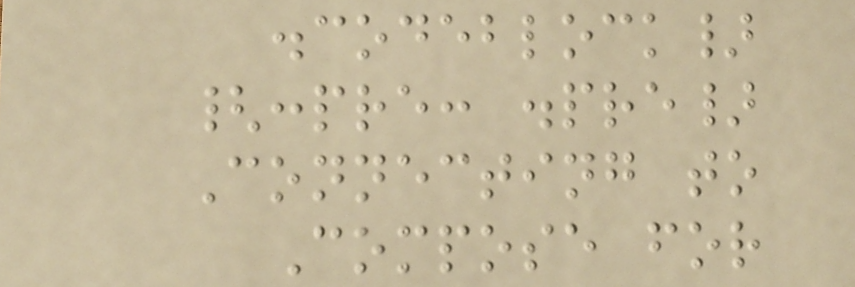.codeblock}
{:pre: .pre}
Connecting to
Compose for
